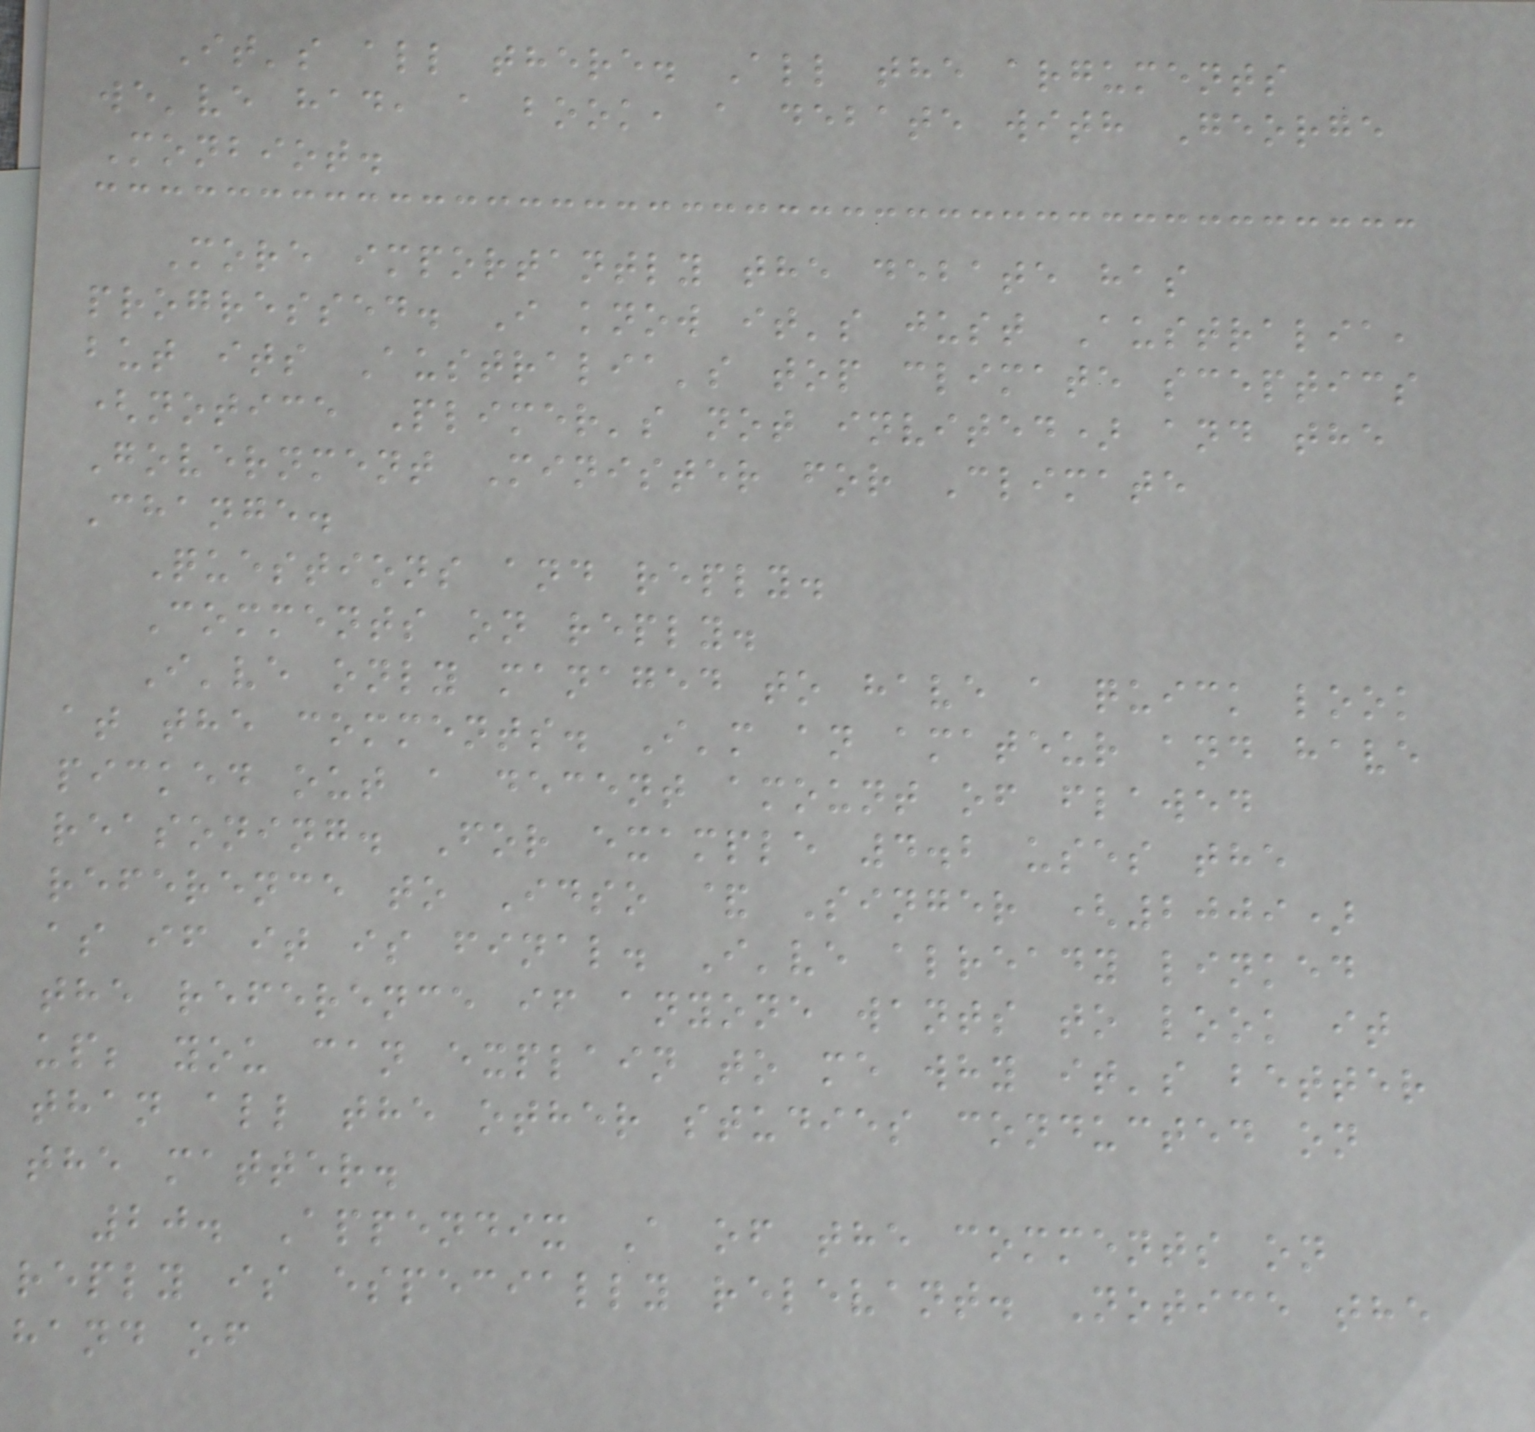It's all there. All the arguments
we've had, a book, a debate with George
Monbiot.
More importantly the debate has
progressed. I know it's just Australia,
but its Australia's top climate sceptics
(notice Plimer's not invited) and the
Government Minister for Climate
Change.
Questions and reply.
Comments on reply.
I've only managed to have a quick look
at the comments. I'm an amateur and have
picked out a decent amount of flawed
reasoning. For example 4.2 uses the
reference to Idso & Singer (2009)
as if it is final. I've already linked
the reference if anyone wants to look it
up; you can explain to me why it's better
than all the other studies conducted on
the matter.
20. Appendix A of the comments on
reply is especially relevant. Notice the
hand of
